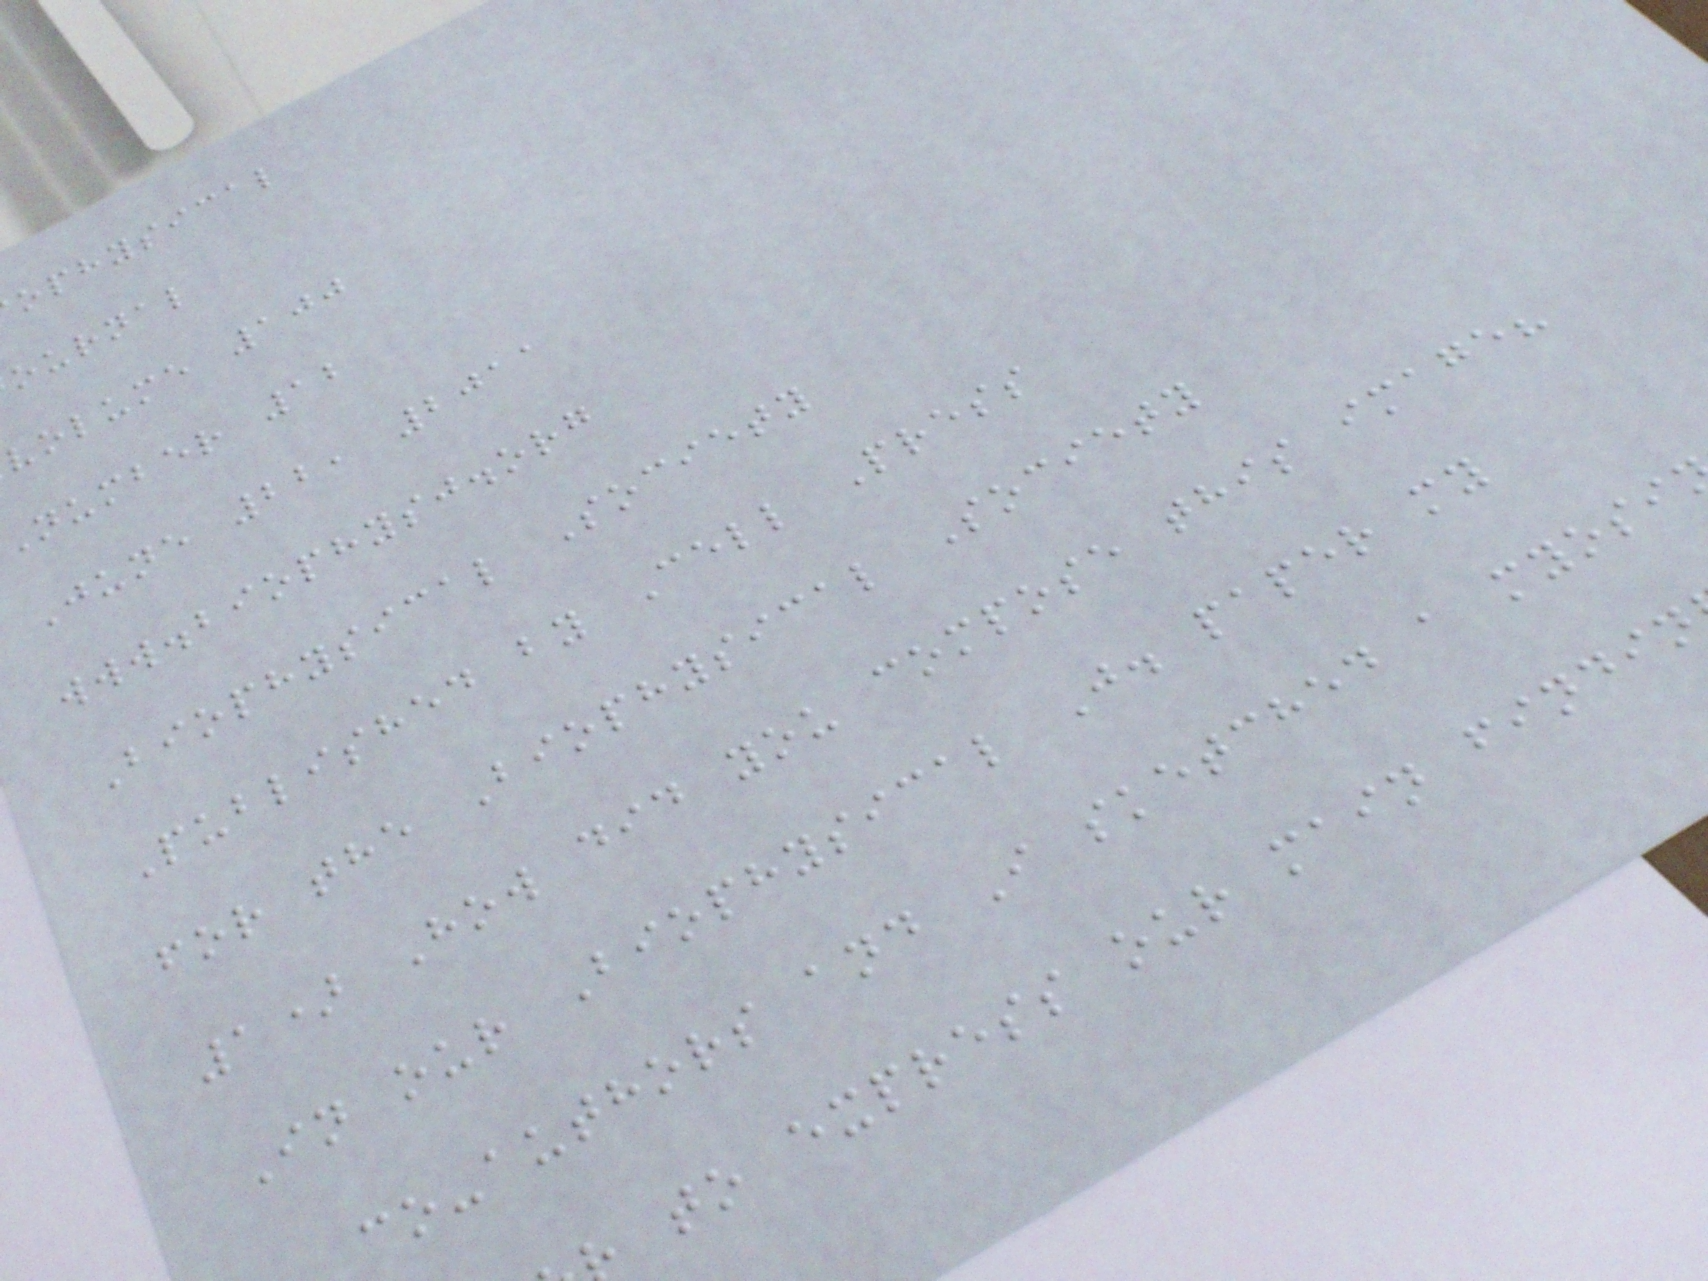ophysical
ournal
volume 100
number 12
June 22, 2011
www.biophysj.org
Biophysical Society
Published by Cell Press
for the Biophysical Society
1) How did you compose this image?
In our Biophysical J. paper my
co-authors and I sketched a myosi
to express our main findin
